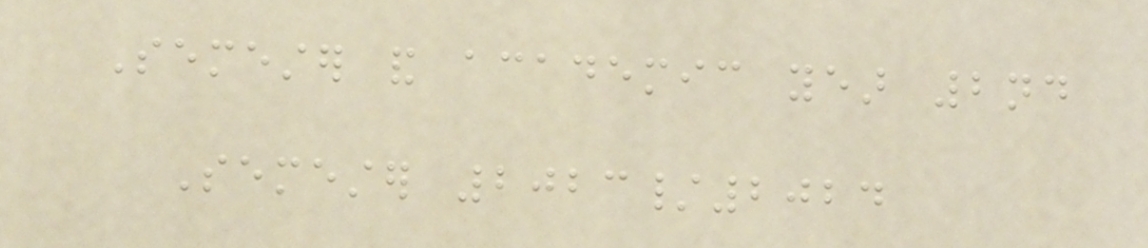Semester and academic year 2nd
Semester 2023/2024
